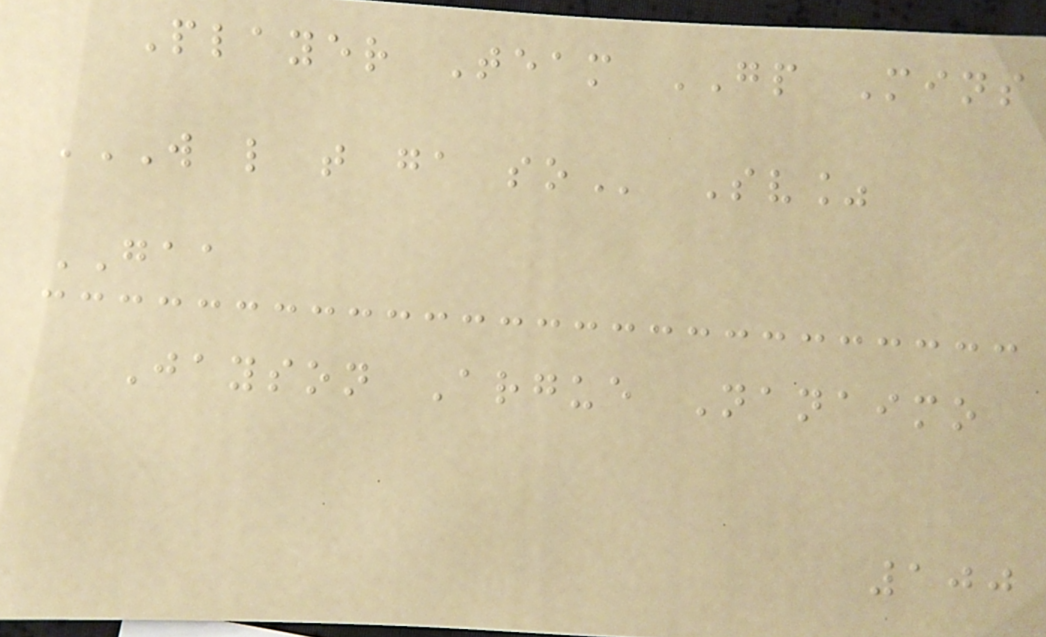Player Team GP Mins
W L T GA SO Sv%
GAA
Jayson Argue Nanaimo
100
